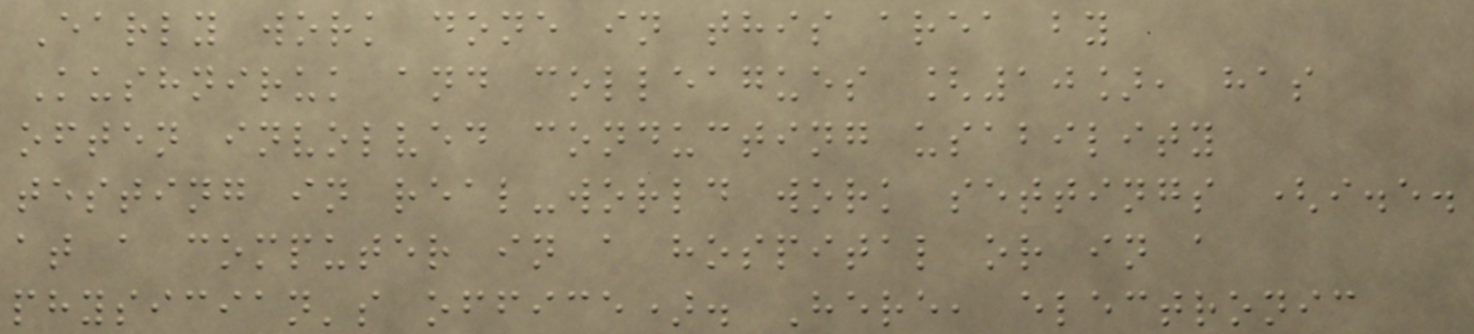Early work done in this area by
Kushniruk and colleagues [10], has
often involved conducting usability
testing in real-world work settings (i.e.
at a computer in a hospital or in a
physician's office). Here, electronic
